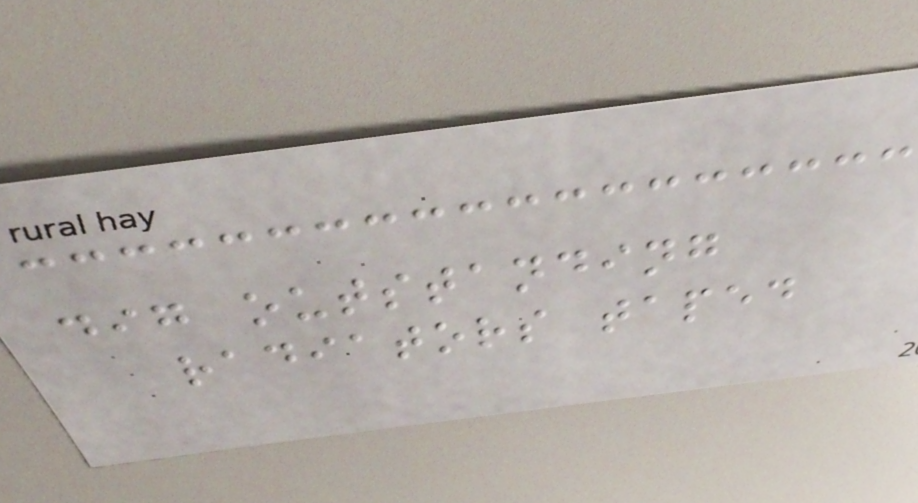dig outstanding
radiators taped
